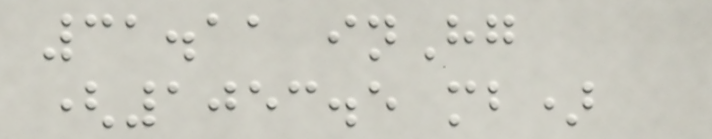31.11 inHg
(1053.5 mb)
